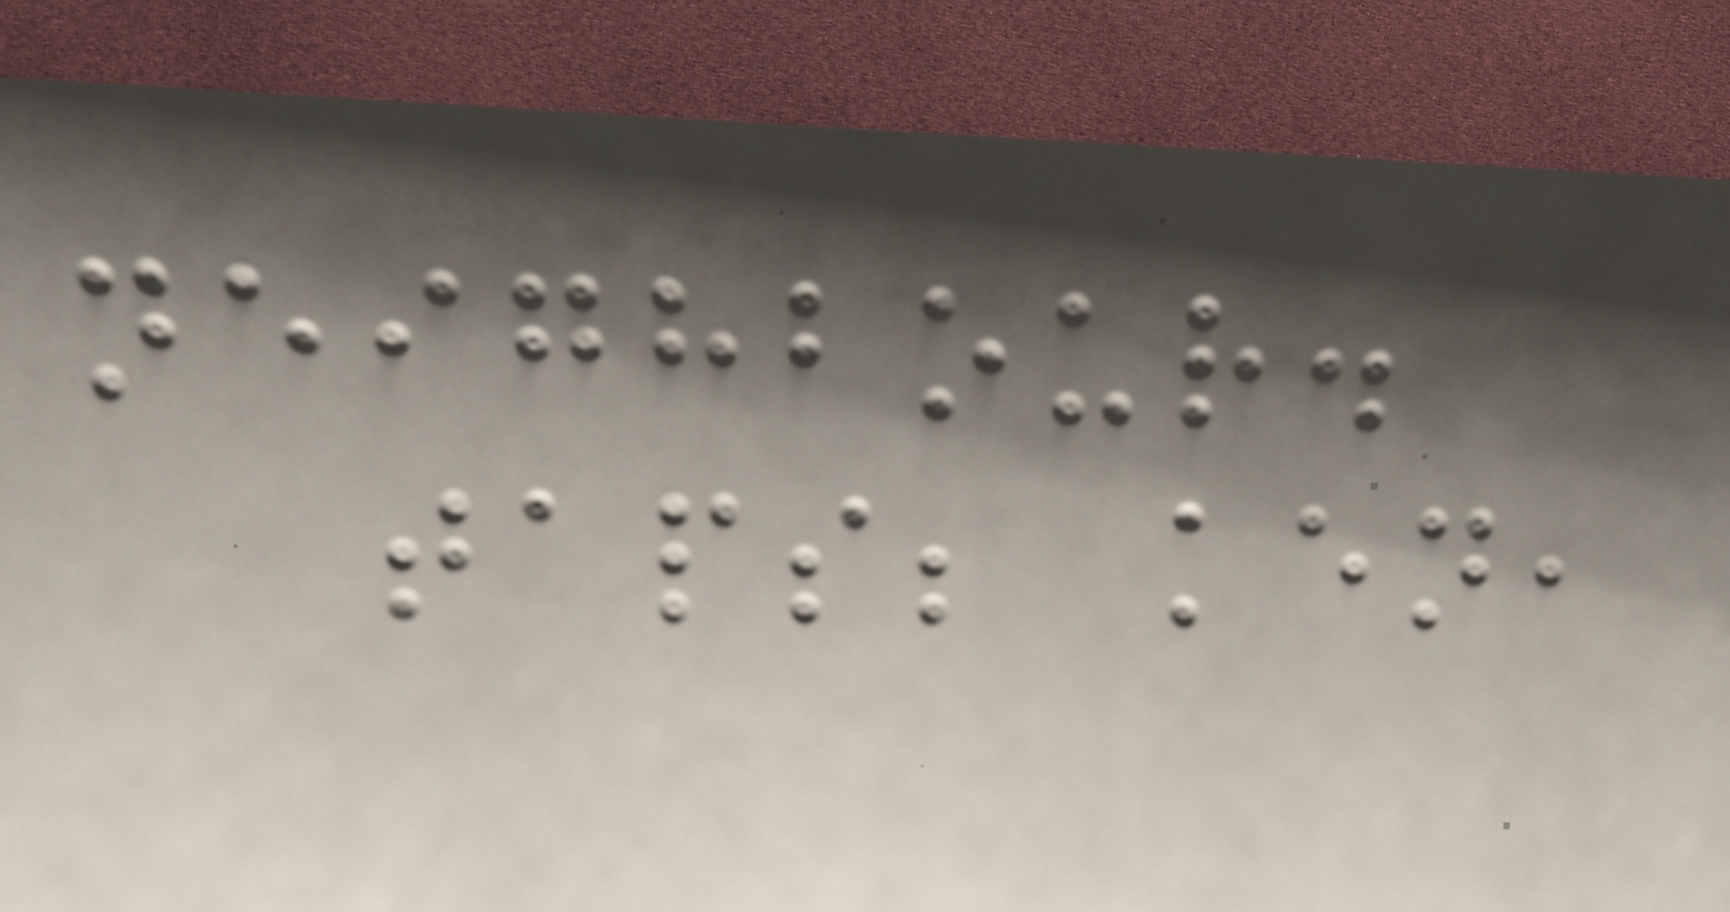neighbour.
taps; ken,
